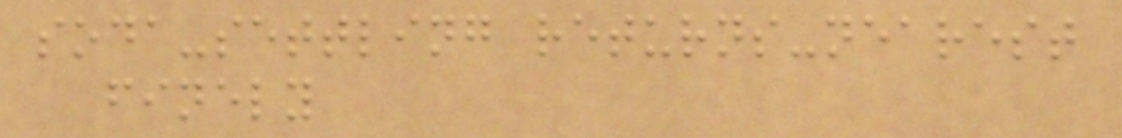soda-settling returns-nearest
finely
